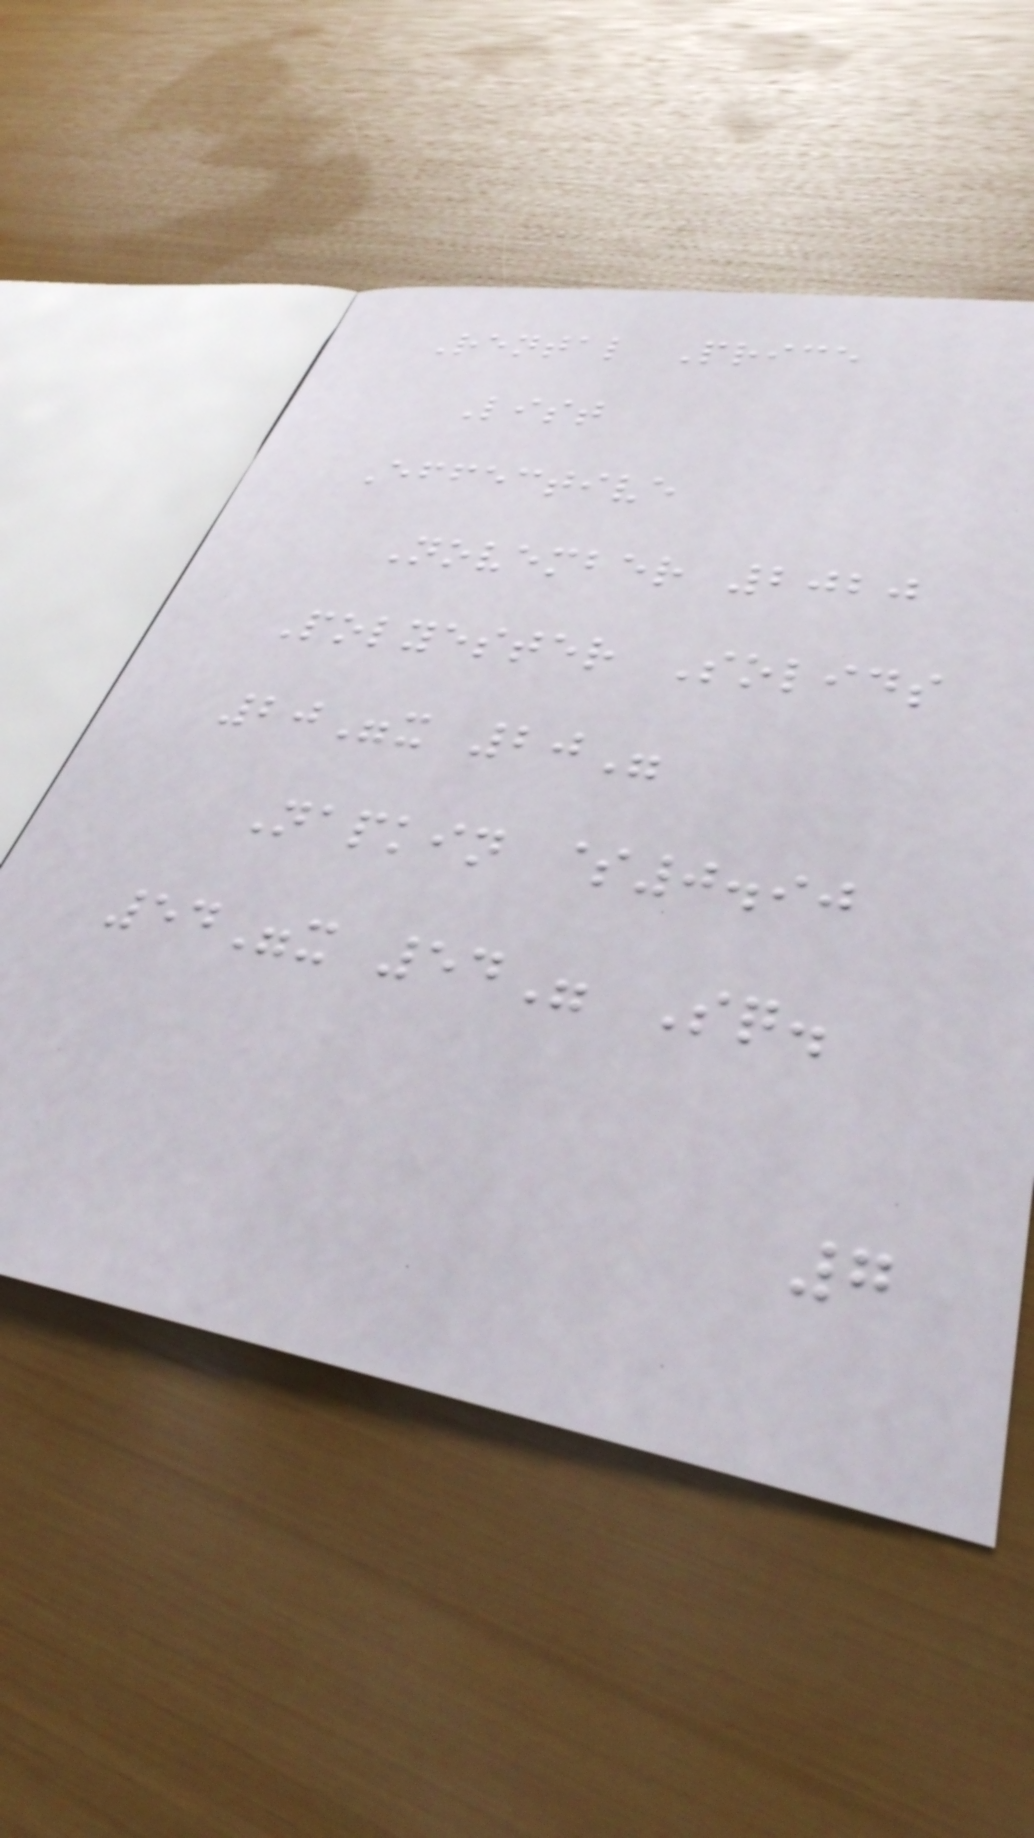Rental Price
List
Effective
November 2020
Polyester Solids
20"x 20"
Napkin $0.90
54"x 54" Sq.
7
